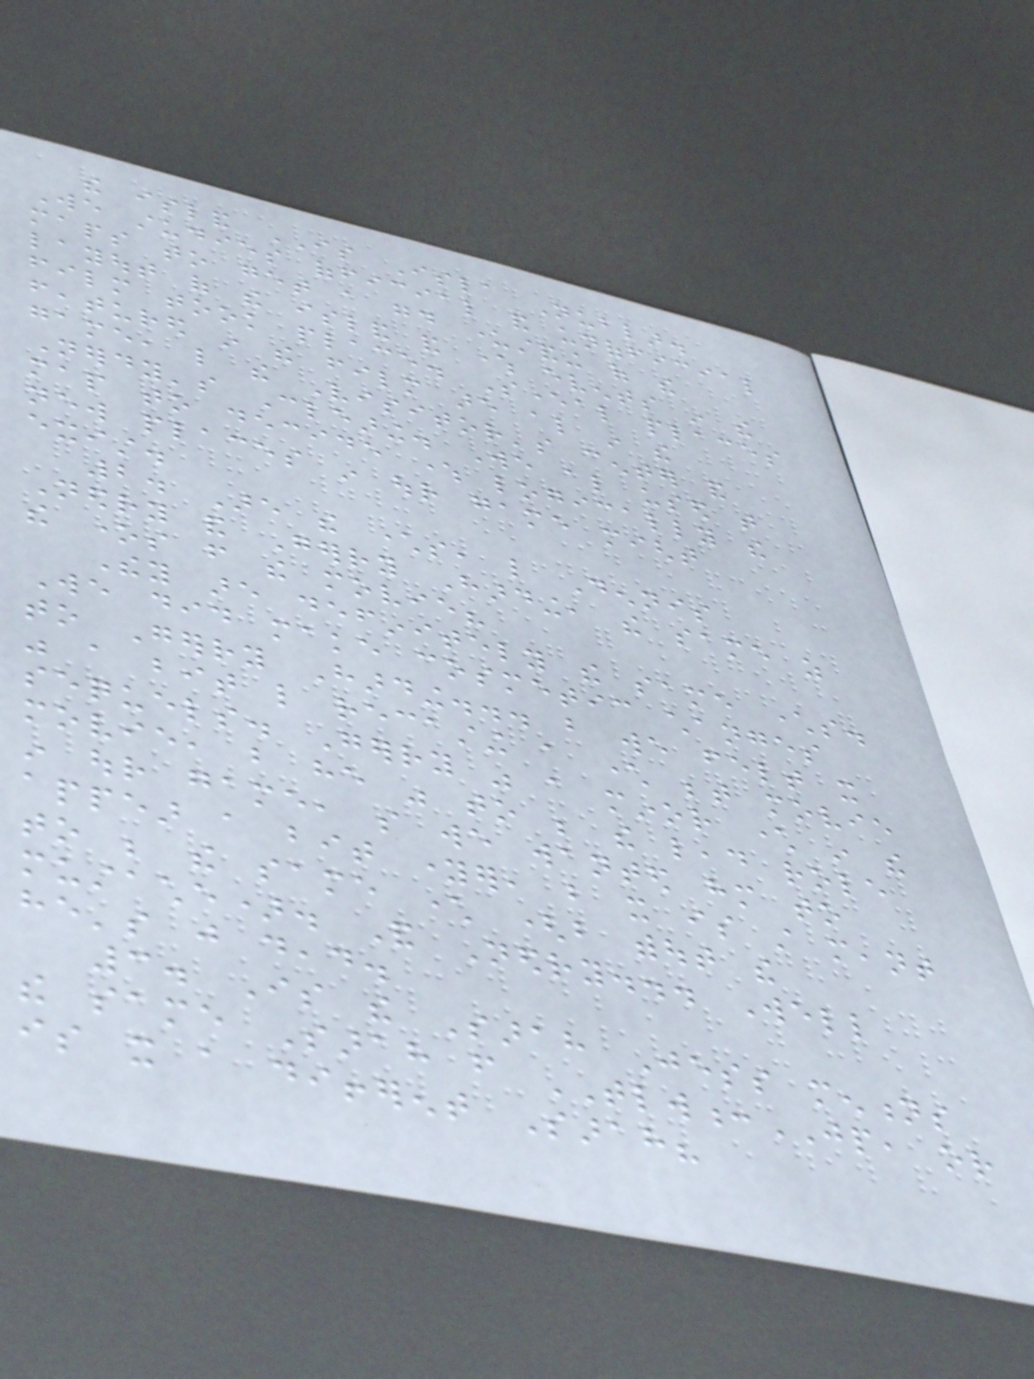the island IS Isla Nublar.
We studies official and unofficial
maps to get a good understanding of the
layout of the island and where events in the
film took place. Several places
featured in the film are also in the
game, like the Visitor's center and
Nerdy's Clearing. We also used that
map to decide where logically the
new places in our game might
exist.
2. Are the characters, like Dennis
Nedry and Gerry Harding, the same as
the ones from the movie?
They are definitely the same characters.
We did make cosmetic changes
to Gerry Harding... but we felt it
was a bit like recasting a character between movie
sequels. Gerry was a minor character in the
movie, but he was to be the lead role
in our game, so we wanted him to
appear a bit younger, but it is still meant
to be the same character (but without the
mustache). And Nedry... Well
he's just dead.
3. Is the Sarah Jess mentions
the same Sarah from TLW:JP, or
is it a different Sarah?
